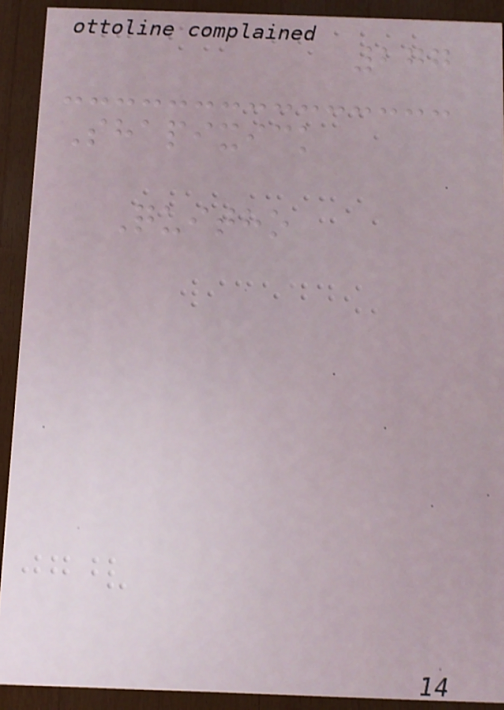277
Shapixick
Quitho
